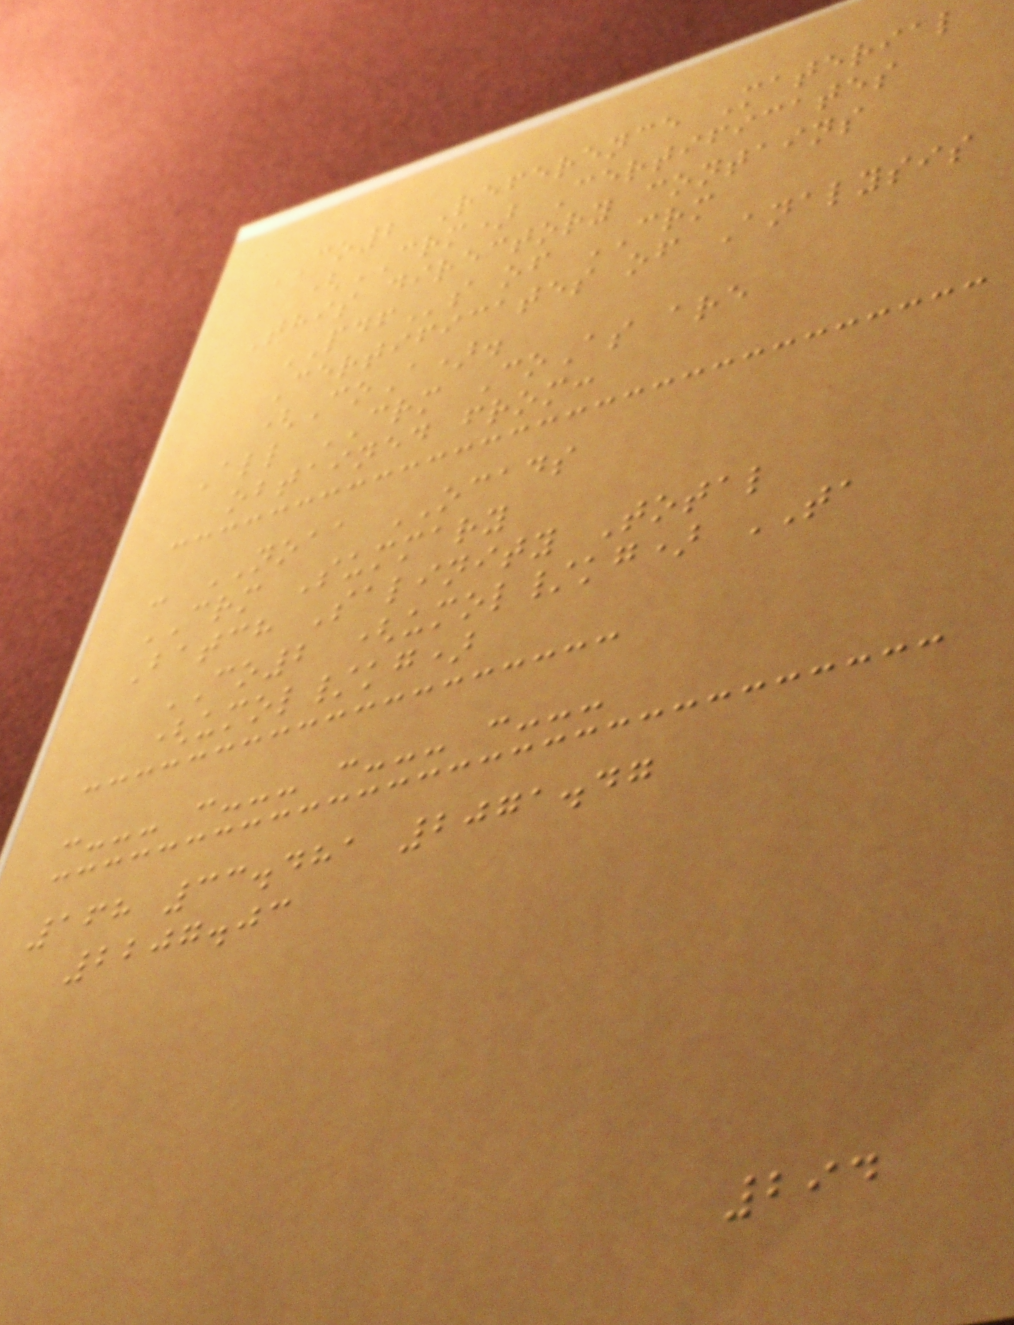CO2 Reference Material
(CRM) Certificates
This directory contains
PDFs of CRM
Certificates of Analysis
(CoA).
All CRM CoAs are
obtained from:
- NOAA OCADS
CRM Summary
Batch Salinity Total
CO2 (umol/kg) TA
(umol/kg)
:--- :--- :--- :---
168 33.481 2071.47
2207.03
294
